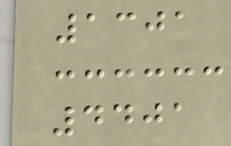1301
4401
